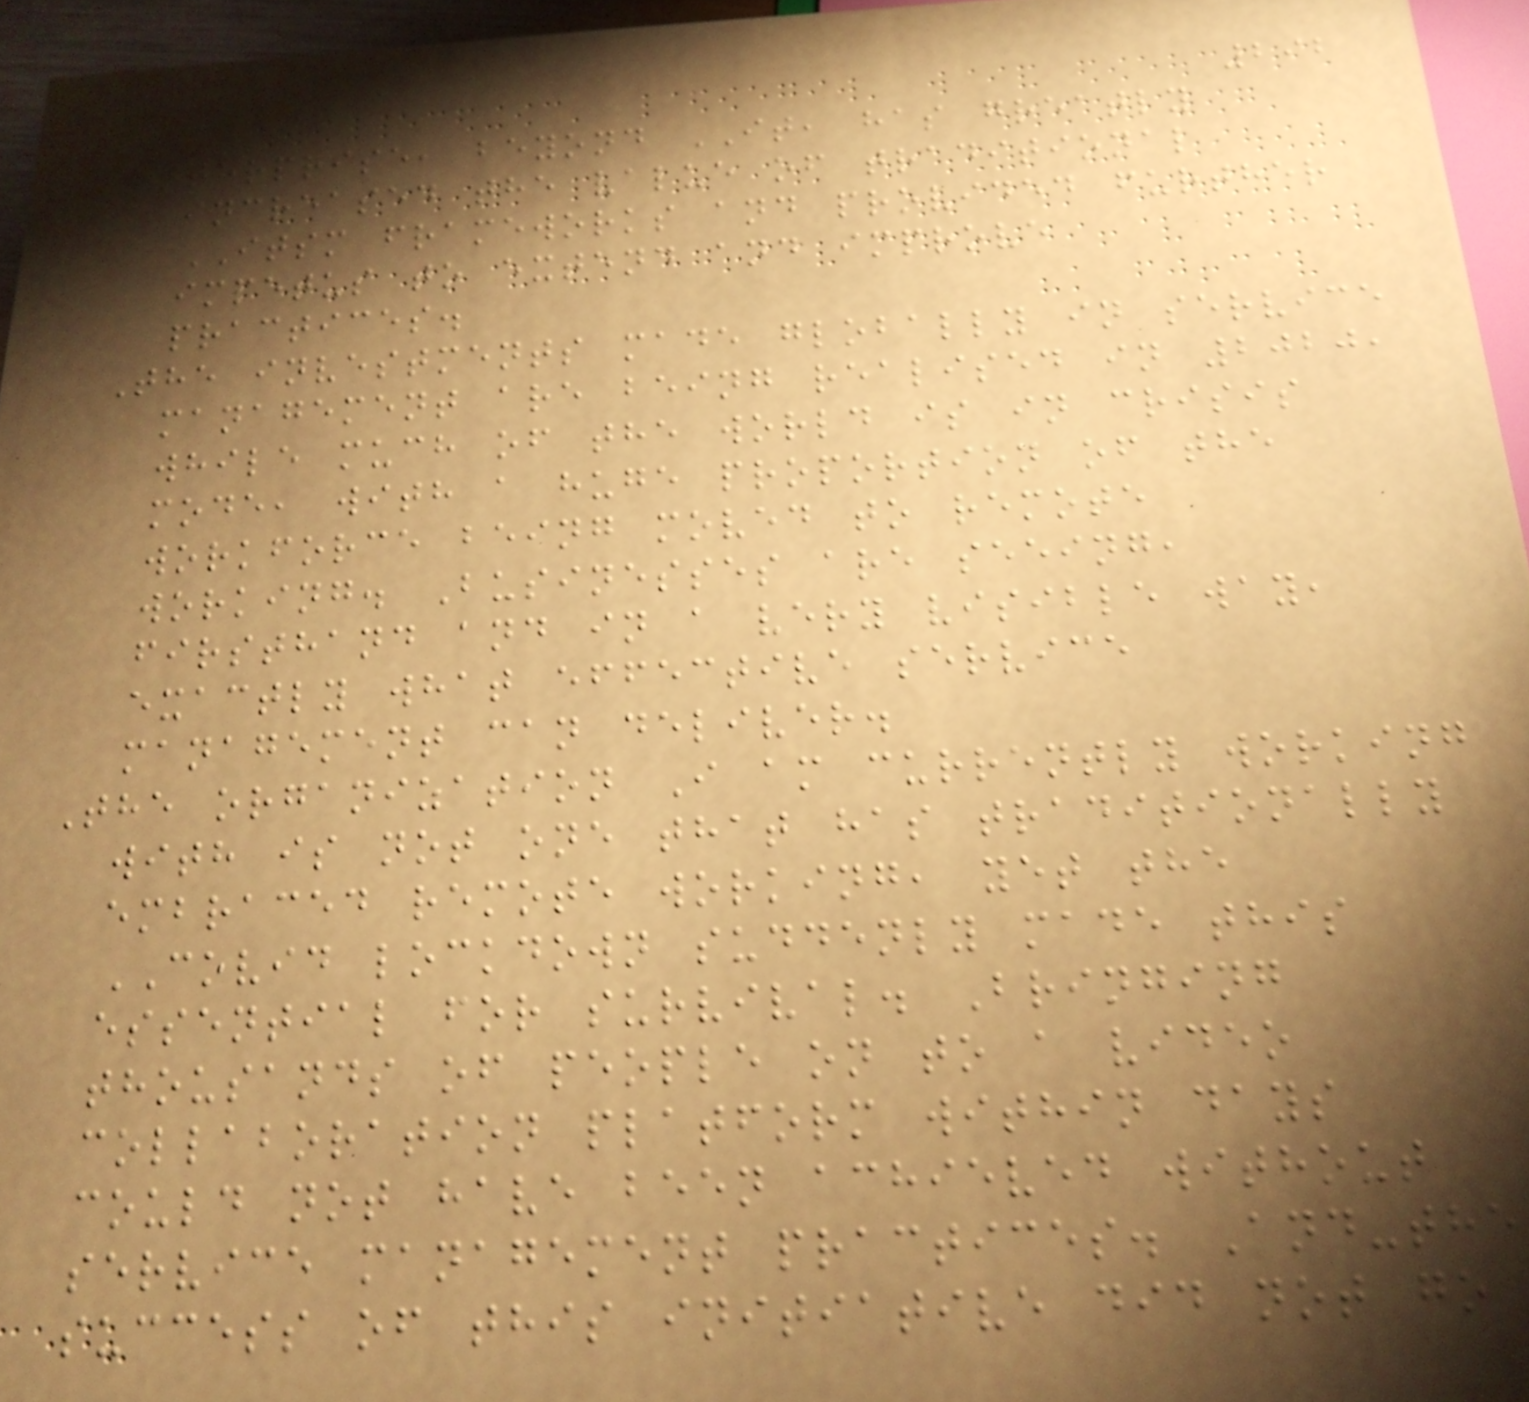292
enterprise, beyond IT, has greatly
increased the value of traditional
ITSM frameworks and provided further
impetus to extend and improve
practices.
The investments made globally in service
management are being realised in 2020,
while much of the world is in crisis
mode, with a huge proportion of the
workforce being moved to remote
working. Businesses are seeing,
firsthand and in a very visible way,
exactly what effective service
management can deliver.
The organization I am currently working
with is not one that has traditionally
embraced remote working, yet the
COVID lockdown suddenly made this
essential for survival. Bringing
thousands of people on to a video
collaboration platform within days
could not have been achieved without
service management practices. And-the
success of this initiative did not go
